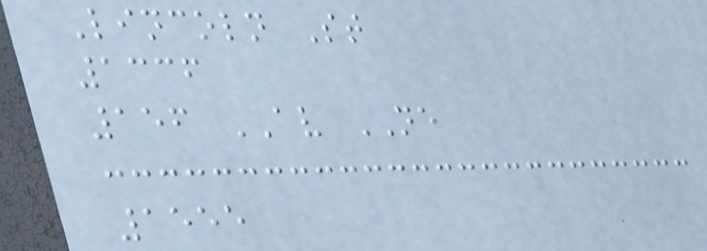Lincoln St
1336
156 AV NE
1555
